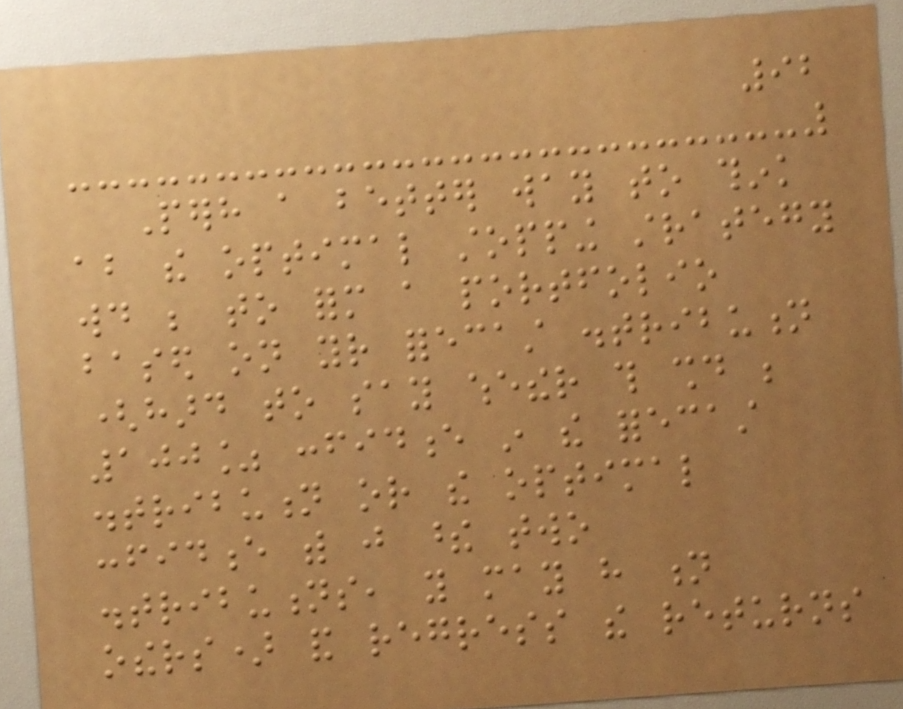92
Perhaps a better way to think
about the optimal stopping strategy
would be to form a portfolio
based on your forecast distribution
(hard to say whether this should be
100% confidence in the forecast
distribution or the optimal
confidence with just these two
distributions, you may have n
others) and regress the returns
